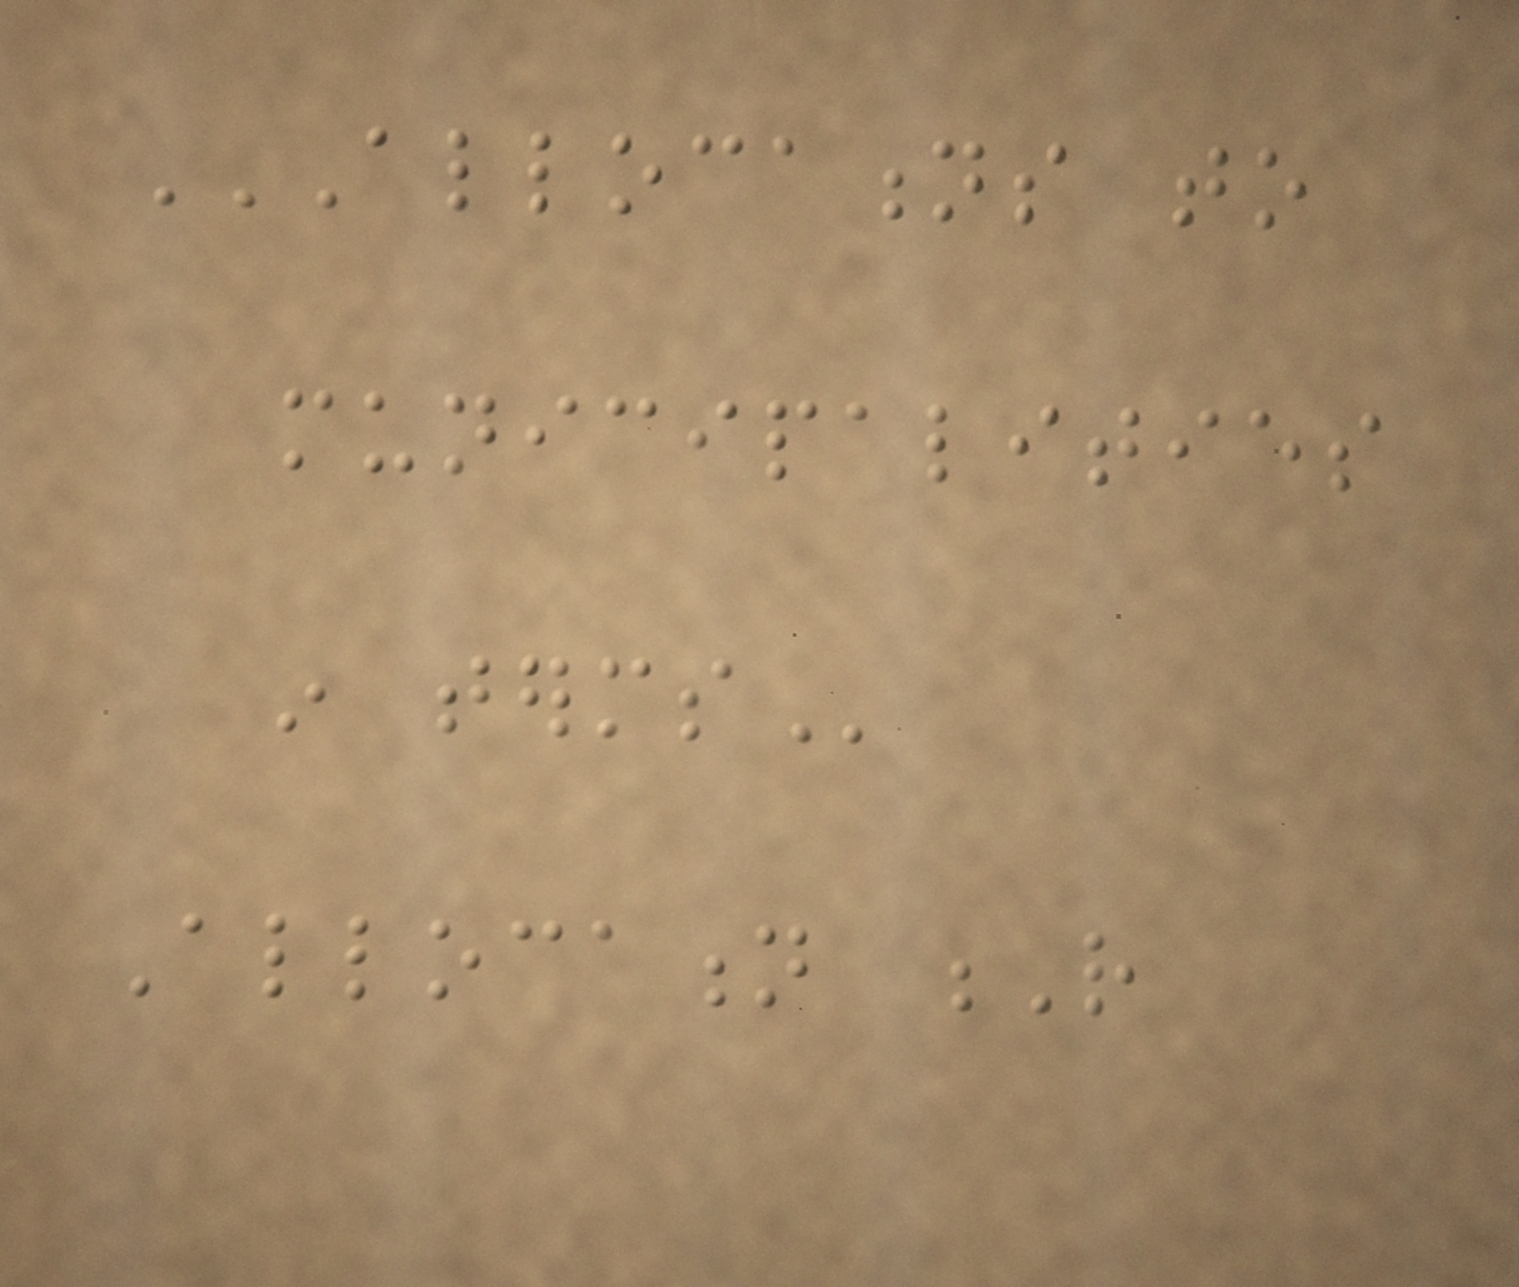ALLOCATIONS TO
MUNICIPALITIES
IN TERMS
Allocation R
